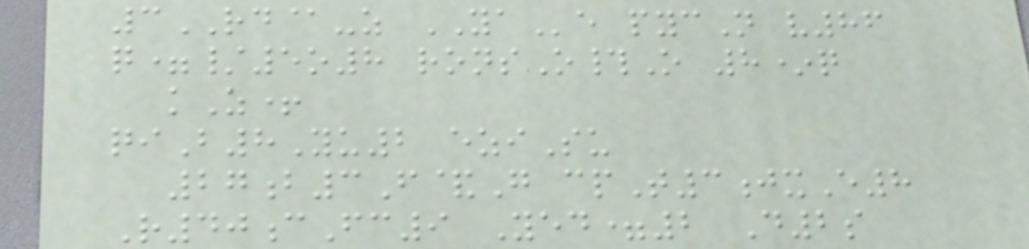3RD@-z YAe pycN v86
q=/5o8 ronsO#O 8*q
kZ+
qiB8Yu2 eziSu
27b3F&G cpT3jxE8
R40cFc9 Yed=2 D2s
